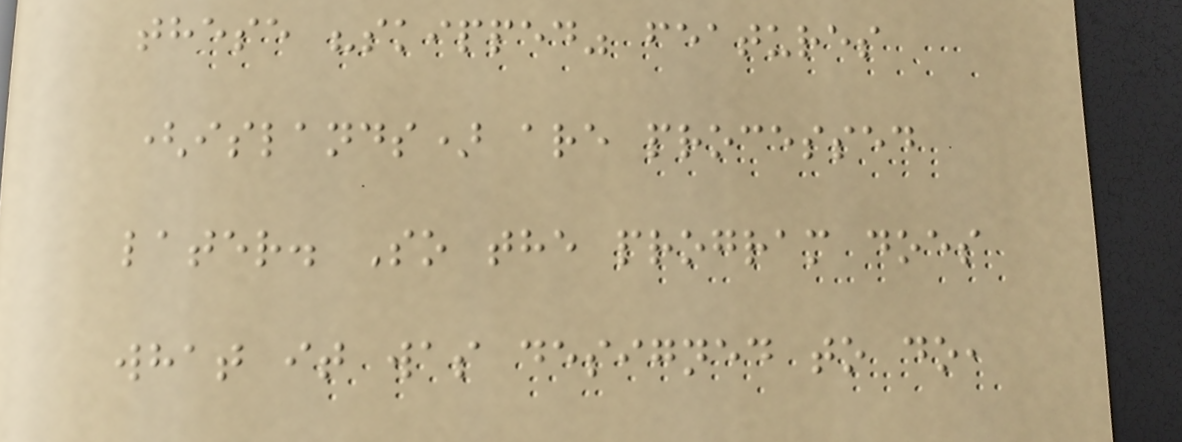these "skipped" features
(islands) are processed
later. So the program does
what it was designed to do,
